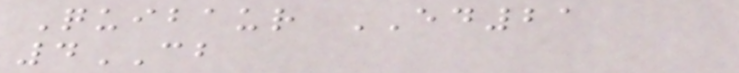Quibaur ED21
4CB
